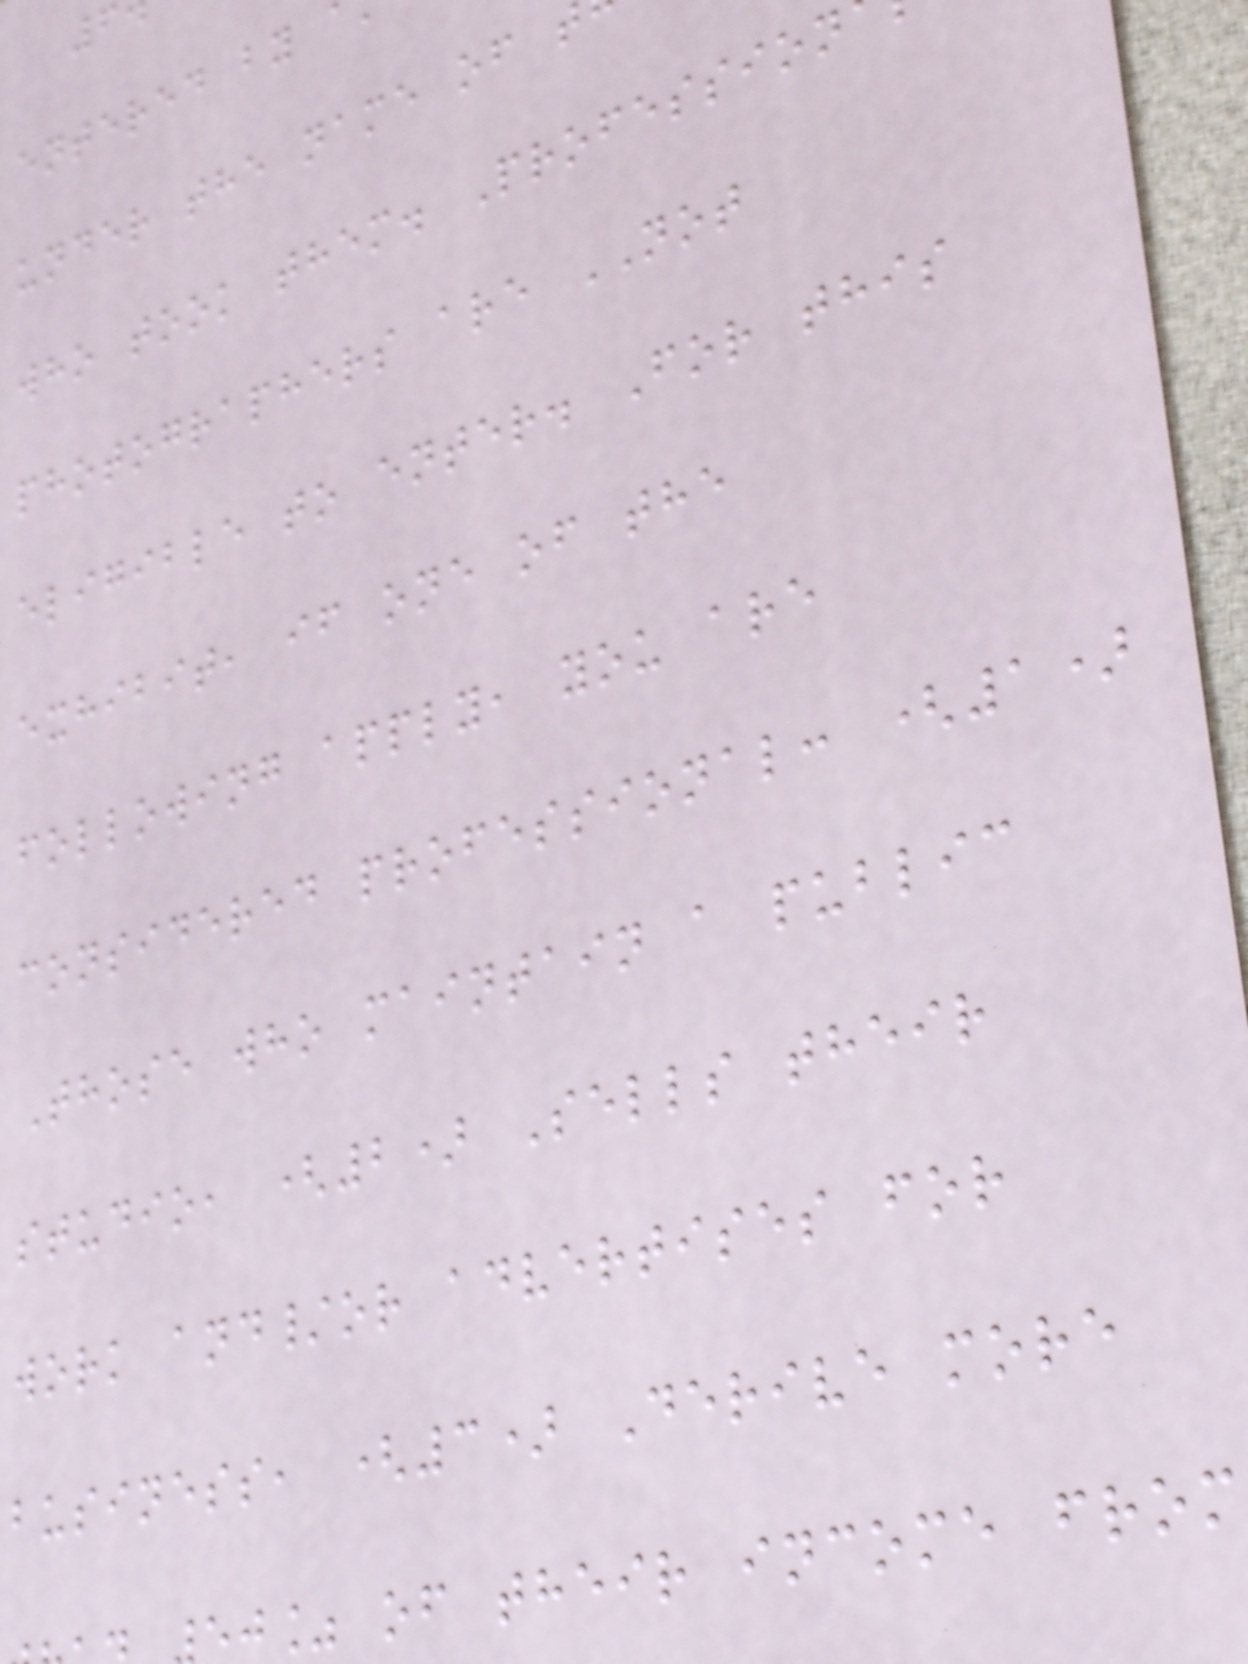entered by
under the name of t
who took them. Profession
photographers are NOT
eligible to enter. For this
exhibit, if one of the
following apply, you are
considered professional: (1)
Those who maintain a public
studio, (2) Sells their
work and/or advertises for
business, (3) Derive more
ej% of their income from
